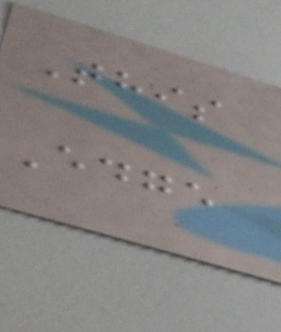This
Edge
